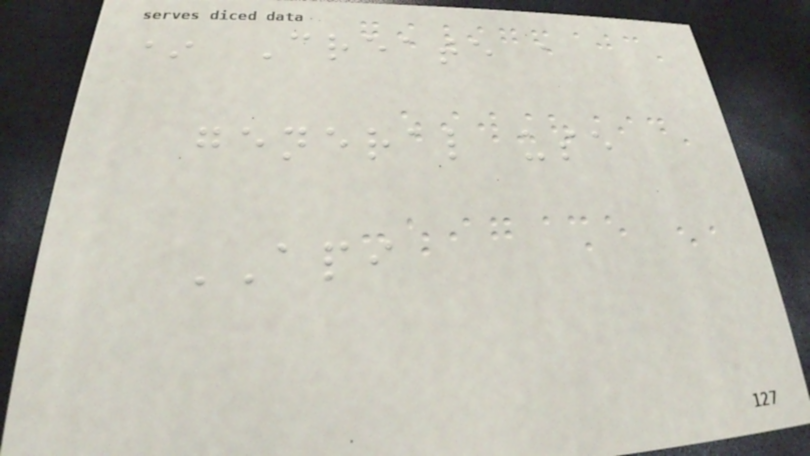* Create a
general use
API
